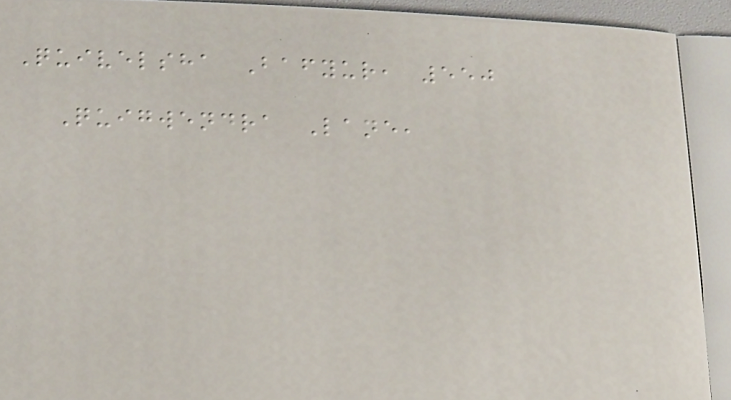Quivelsha Bafyur, 550
Quigwendra Lane,
